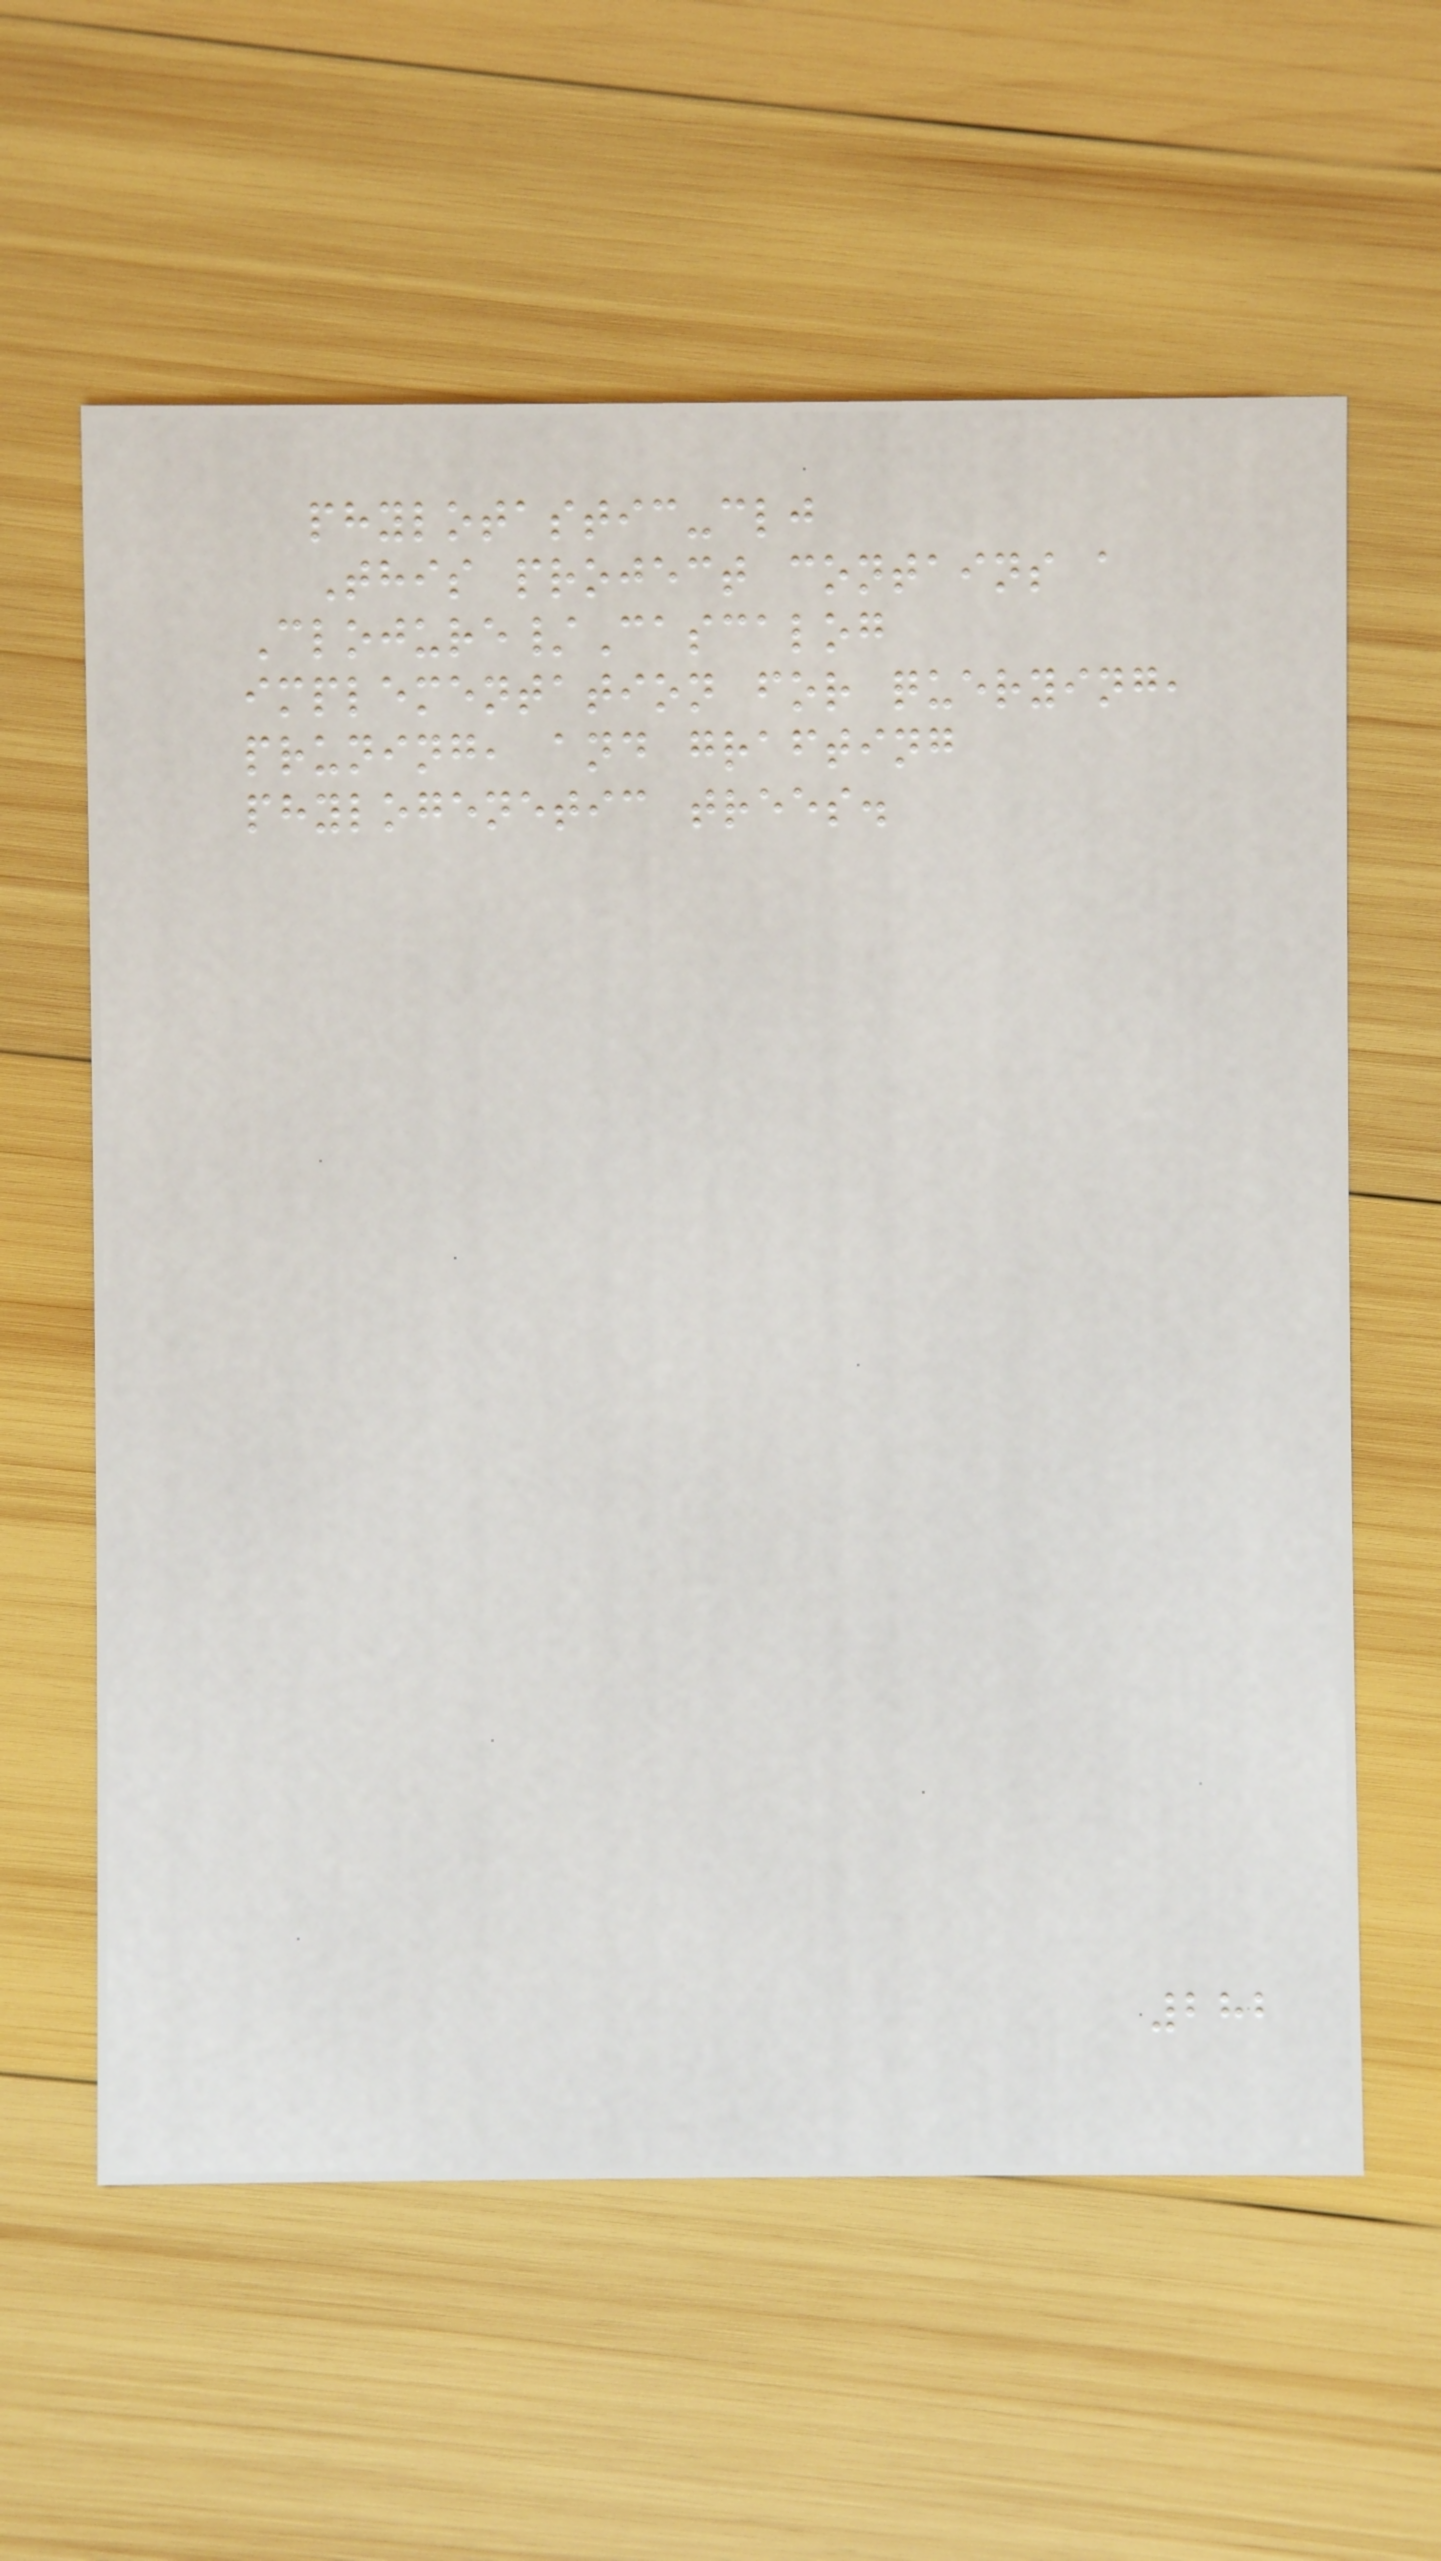phylotastic-clj
This project contains a
Clojure/Cascalog
implementation for querying,
pruning, and grafting
phylogenetic trees.
282
